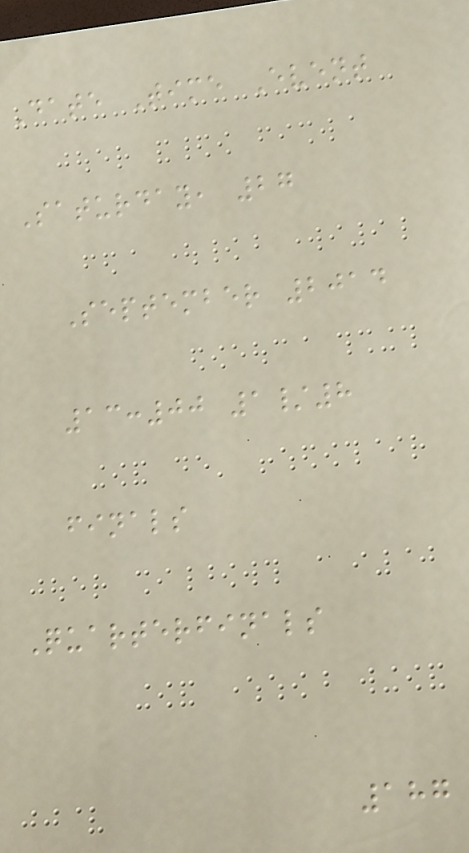Date Time Event
Saturday, 27
September 2014
13:00 1/8
finals
Quarterfinals
187
